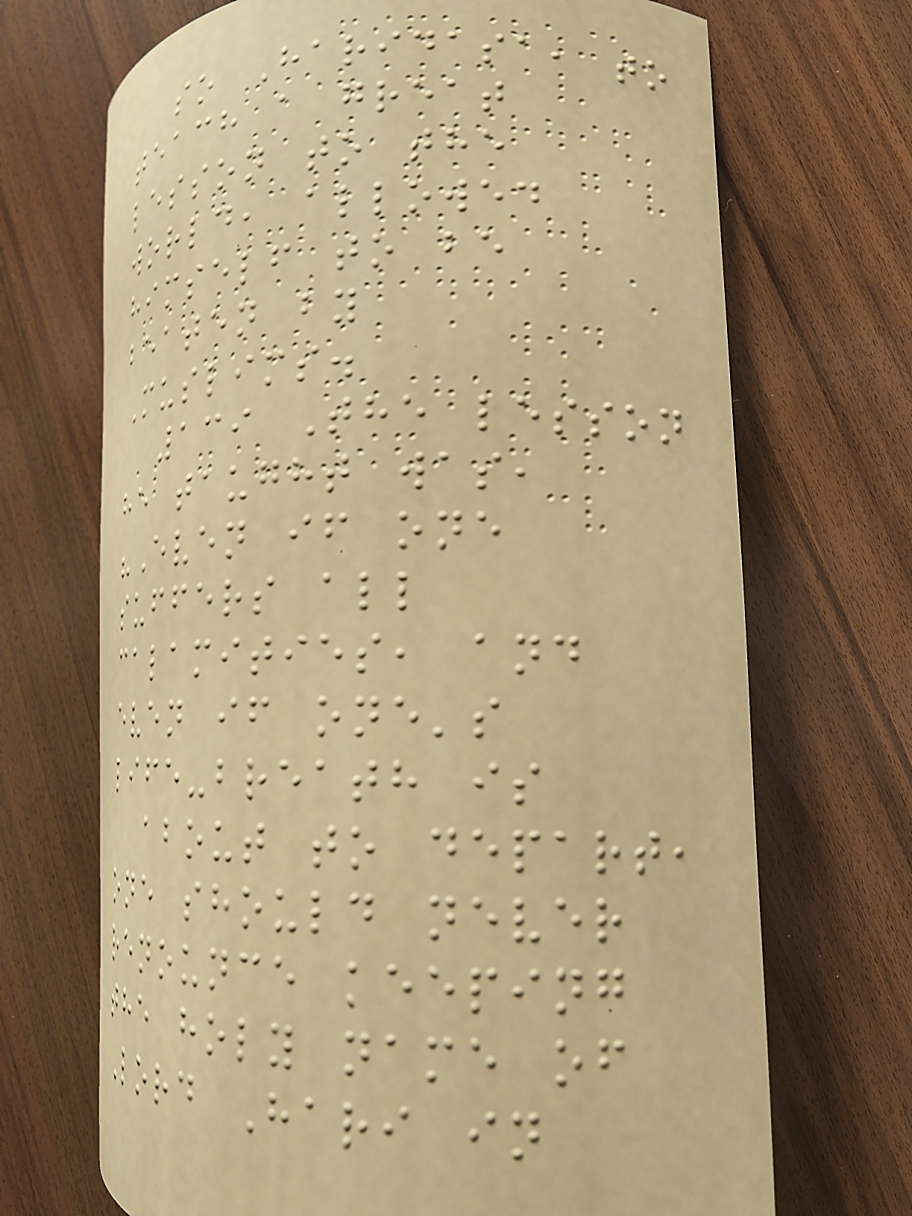so Haridasa, to
teach a great
lesson to the
world, allowed
himself to be
beaten by
Muslims.
139 The lesson
he taught was,
"Even if one
suffers all
calamities, and
even if one's
life-breath is
about to depart,
one should never
renounce keeping
the holy name of
Lord Hari in
